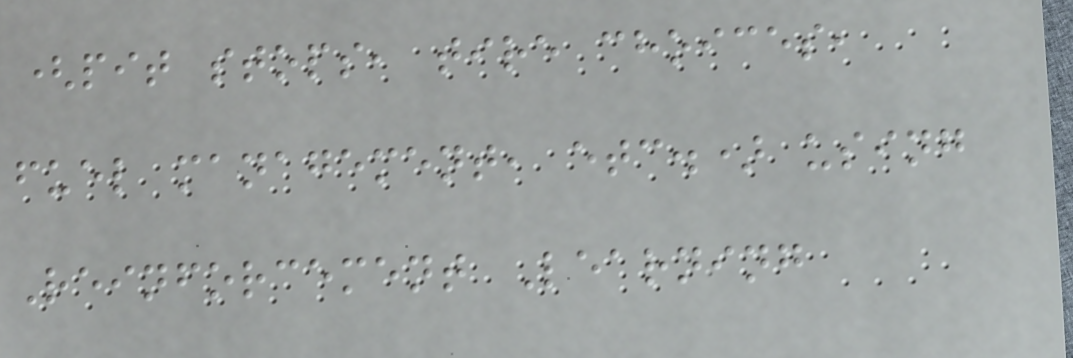(pit stops, tire choices,
fuel management, etc.) using
Reinforcement Learning
